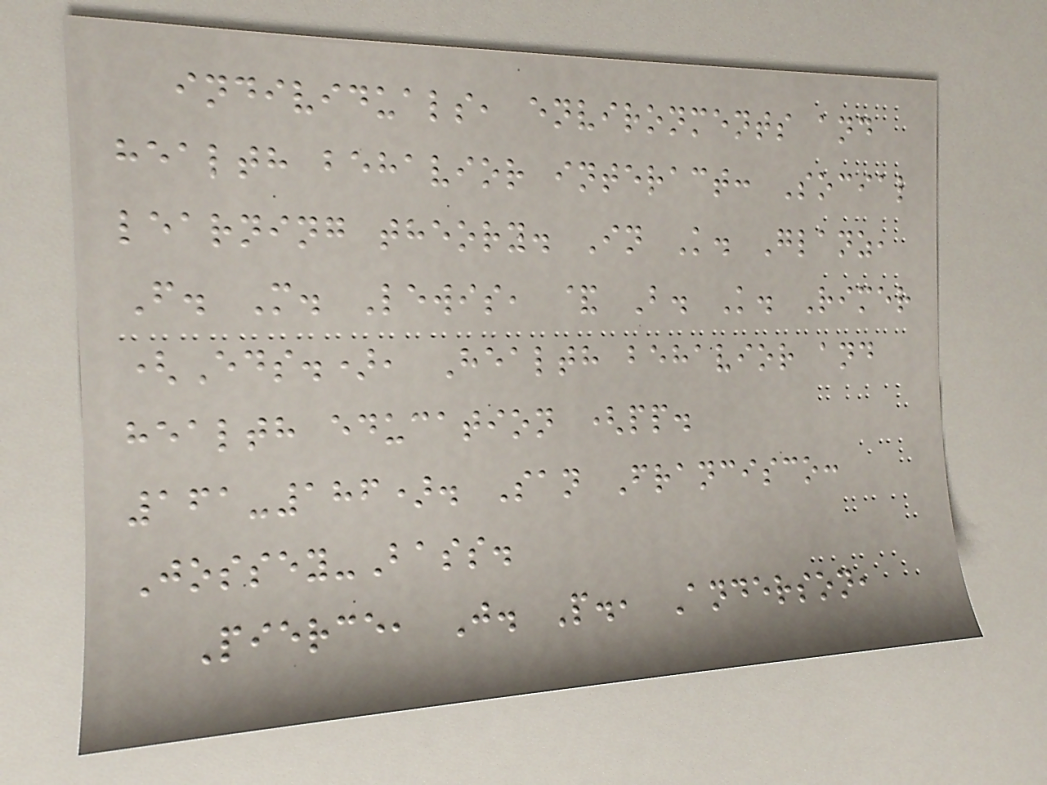individuals, environments and
health behavior interact: Social
learning theory. In K. Glanz,
F. M. Lewis, & B. K. Rimer
(Eds.), Health behavior and
health education (pp.
161-186). San Francisco:
Jossey-Bass.
Pierce, J. P., Anderson,
